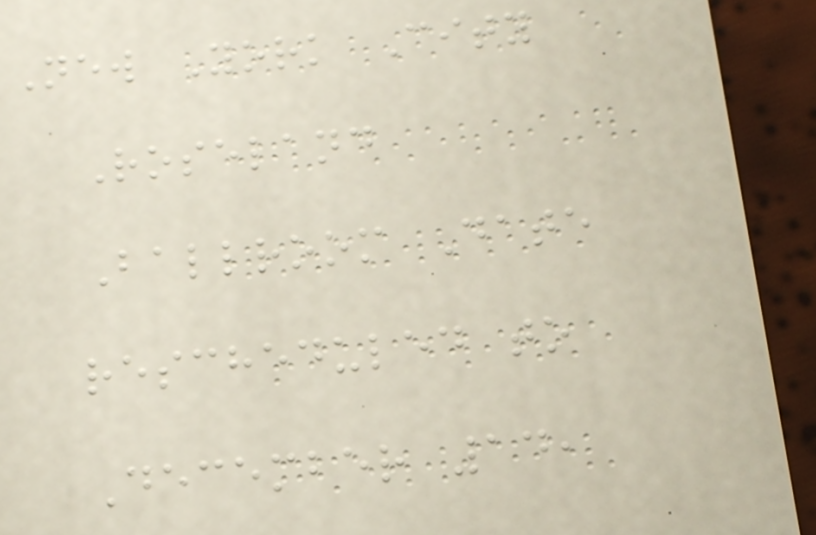New York City
Roseland
Ballroom Date
rescheduled to
December 14,
